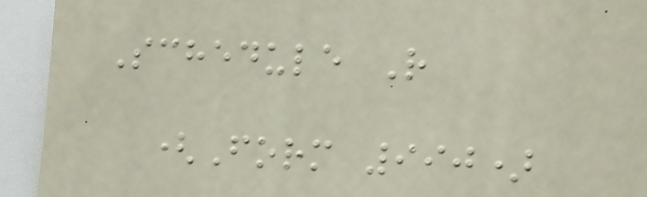Schedule R
(Form 990)
